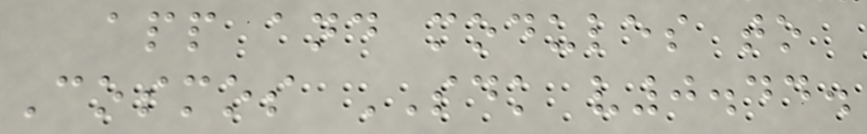app and modules to
Cosmos SDK v0.44.
